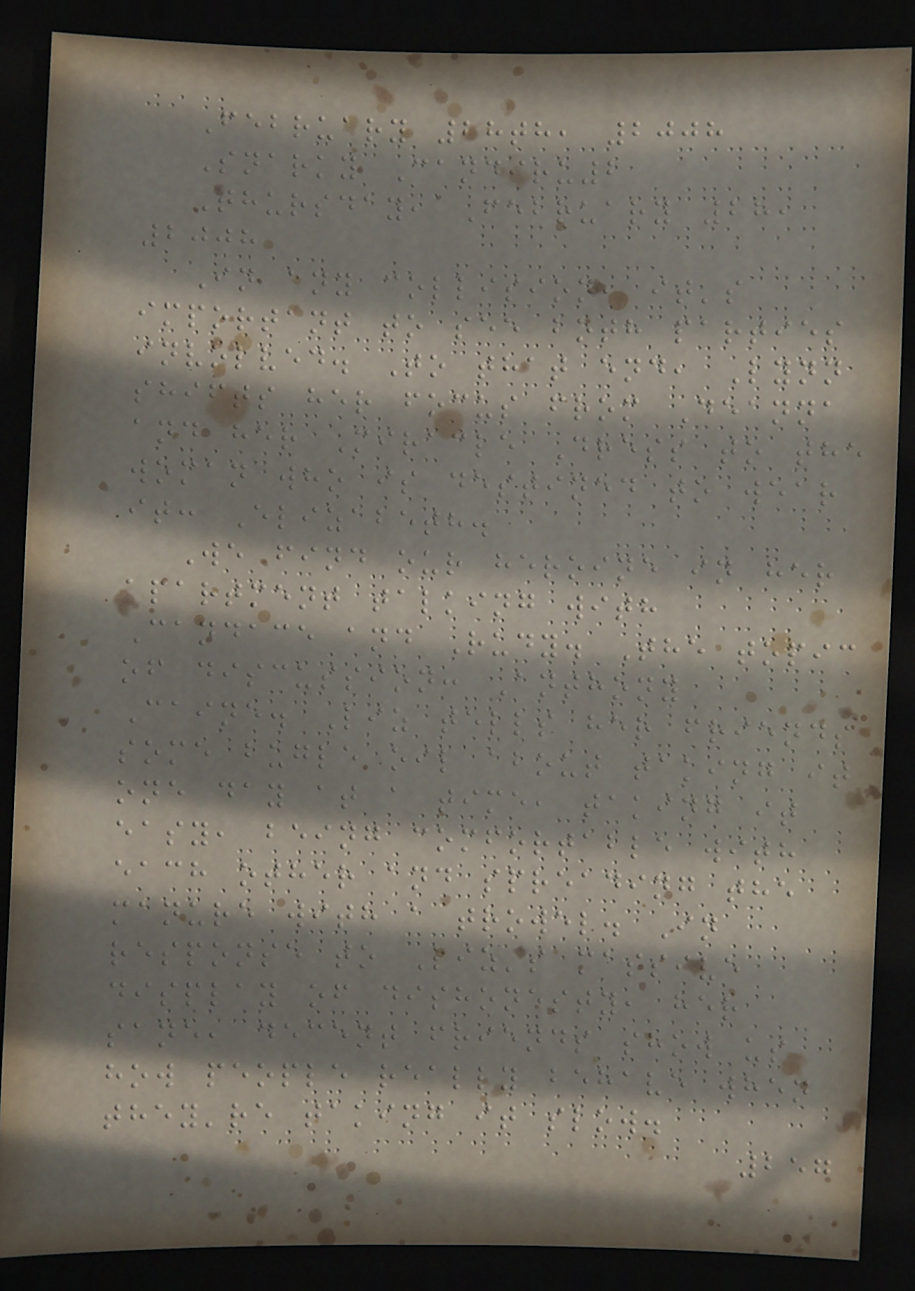February 28th, 2008
Snarky Candiru2
Thursday, February 28,
2008
In any collision, it's
important to see both parties
involved. To that end, Lynn
shifts her focus from Deanna
and her Miracle Dress to the
woman who is destined to wear
it: Elizabeth.
We find our heroine in her
apartment talking with
Candace and Rudy. The topic
of discussion: Anthony
Caine. Liz tells her friends
some bugle oil about taking it
one day at a time, taking it
easy, being comfortable with
each other and spreading the
manure with a trowel. In
response to Liz's massive
display of dishonesty, her
sane, decent friends show us
how people really behave when
they're taking it slow.
257
